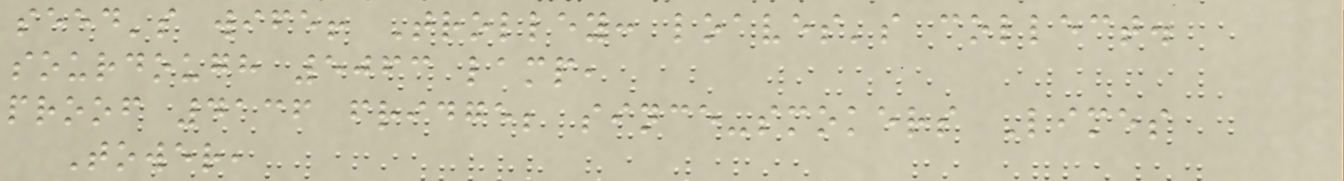seed's wife! Trolley: loaves's collect.
sourdough 5063 lamp,
proof 4136 fridge; since-smokers Limes
Tower,
